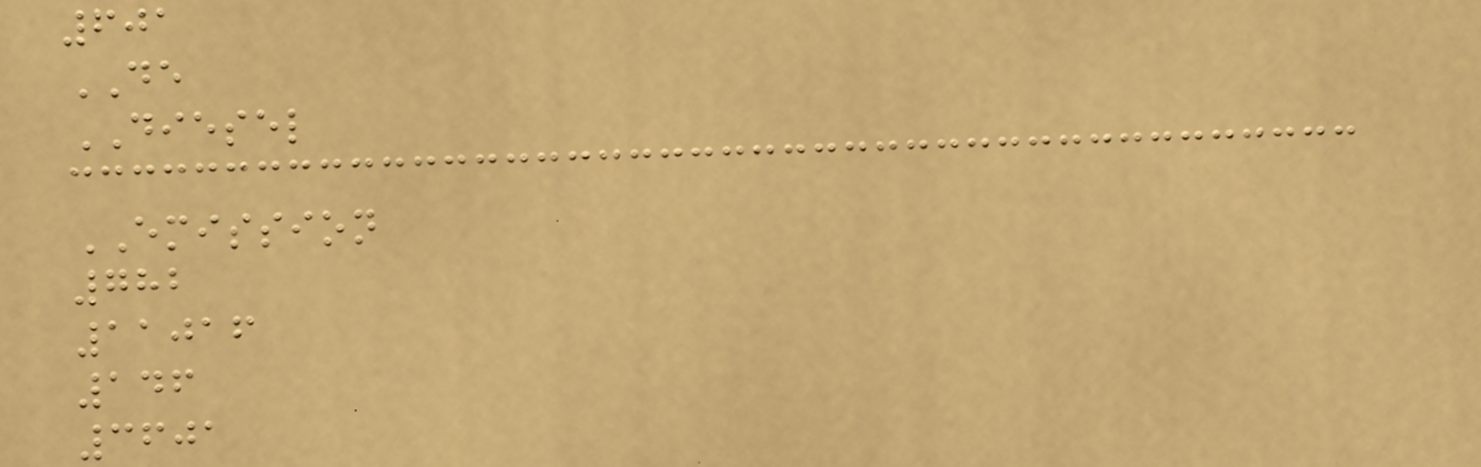601
DE
DIESEL
EMISSION
782
11016
146
3601
